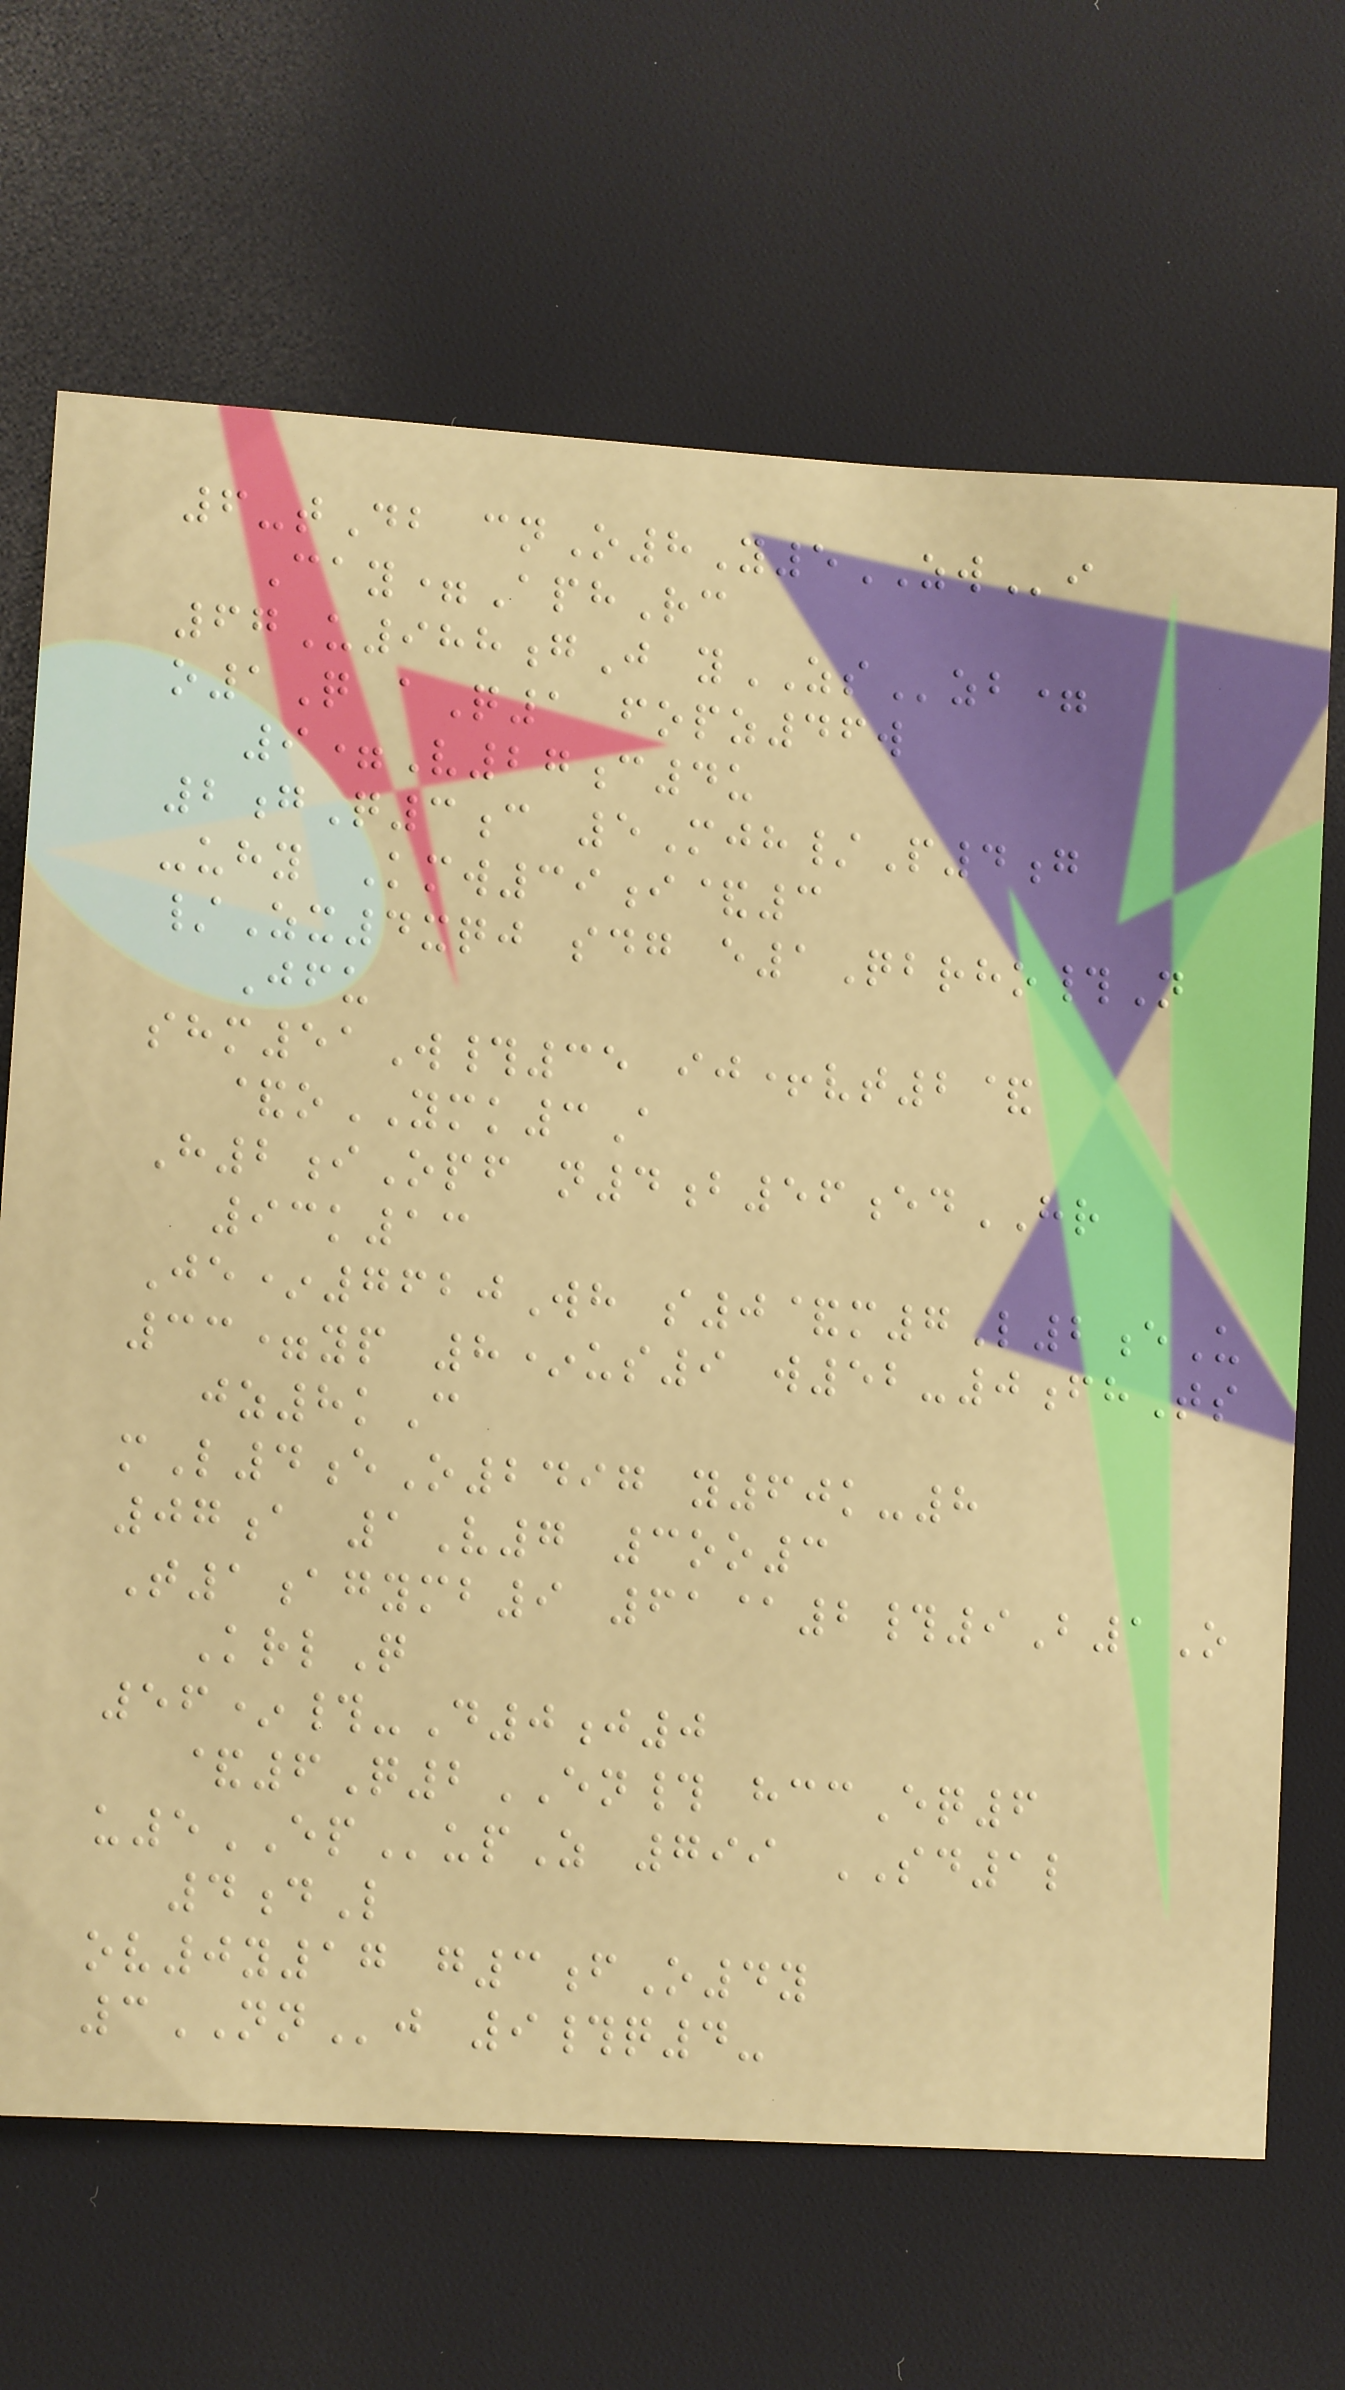6-tDb cnO8Y5ZWi
Cay=AphRc
67U988gJ yZSzb=
o1Q aQ1 fopz46w
9=V27c4u
2gQ3c 5Mjh/P4g
-uhy Kmw39i&3
/Zx4xqj sdg e1Qbrho#N
Jfu
shm51W#35 ij+vt2&
&oYMK3A
H2iOpf n4b56edHR
93k13
Je*7620Wh s0&m7L2eU
33=yp 8*us9 w52-0fhTs
jz8kC
mL4eO2497 y60k-8
07a 1V7 3oo3
T1agymb9 61@2#9B1O
KrlQ
56*#-D0j0
&6Q2EN# hccEq6
u5EPupZ 799 SD1l
4dL
ov0y17 g3fO4y
3NNj 9#q4-
